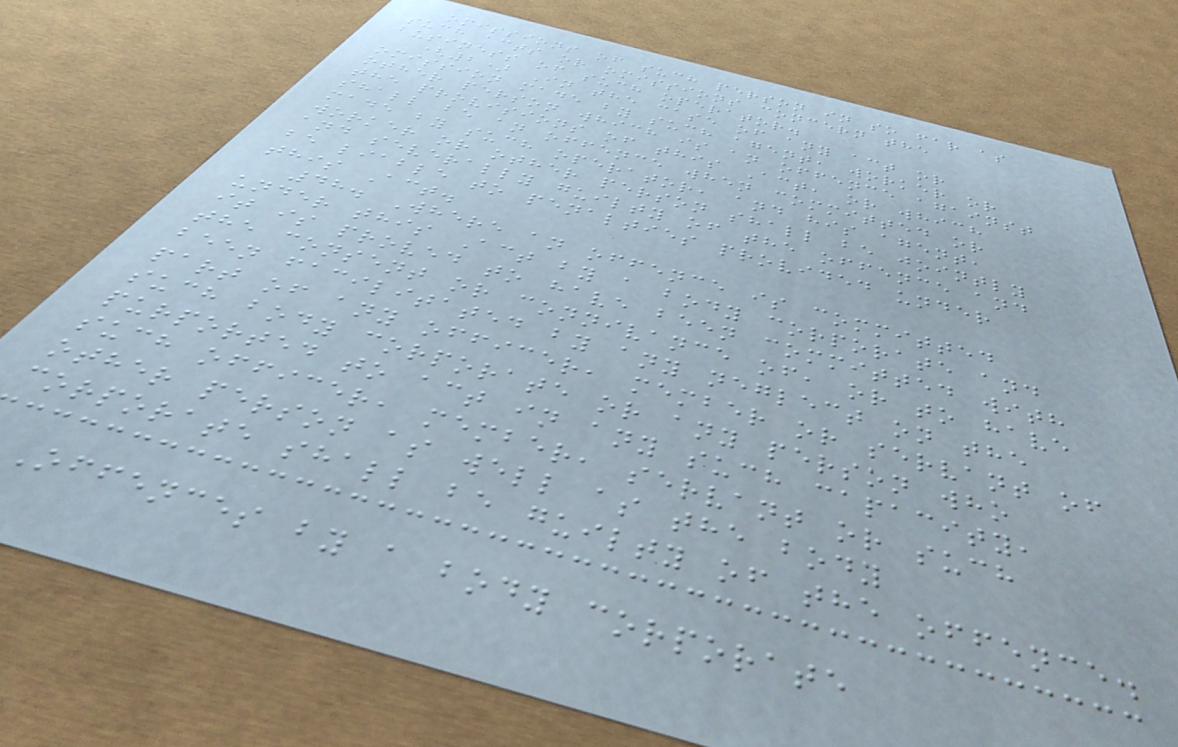omissions of such person in so far as
such acts or omissions concern the
business of such operator.
(2) In the case of any act or
omission made by such agent, worker or
other person which is an offence against
the provisions of this Act, or which
shall be an offence when committed or
made by such operator, and his agent,
worker or other person shall be jointly
and severally guilty of the offence and
be liable to penalties provided under
this Act.
48. Where an offence is committed
under this Act by a body corporate and
it is proved to have been committed with
the consent or connivance of, or to have
been facilitated by any neglect on the
part of any officer, member or servant of
such body corporate or any person who
purported to act in any such capacity,
such officer, member, servant or such
other person as well as the body
corporate shall be guilty of the offence.
Offences by a body corporate
